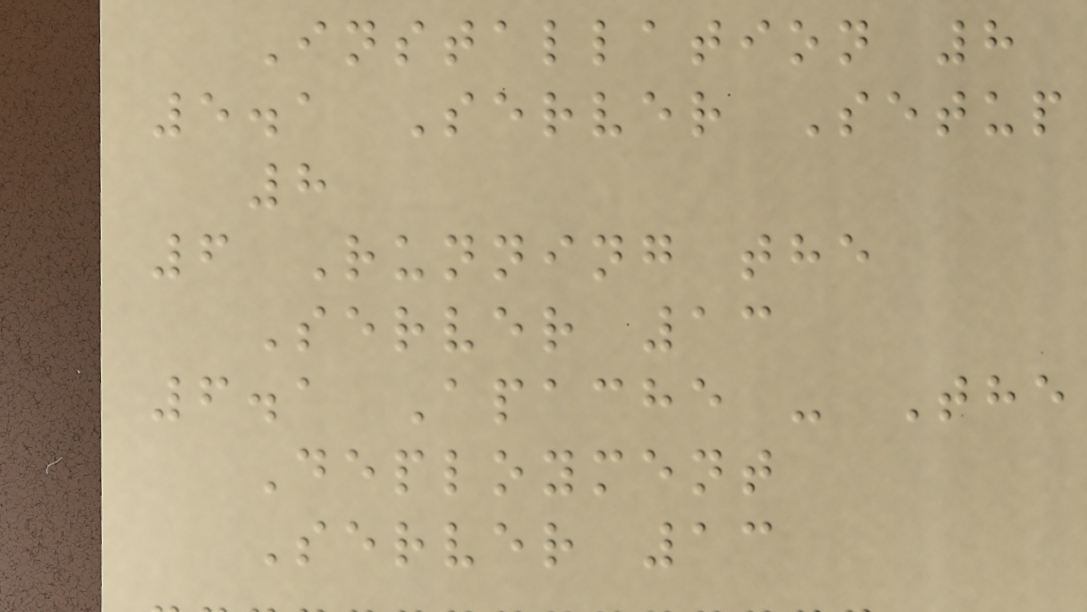Installation 8
5.1 Server Setup
8
6 Running the
Server 13
6.1 Apache - The
Deployment
Server 13
